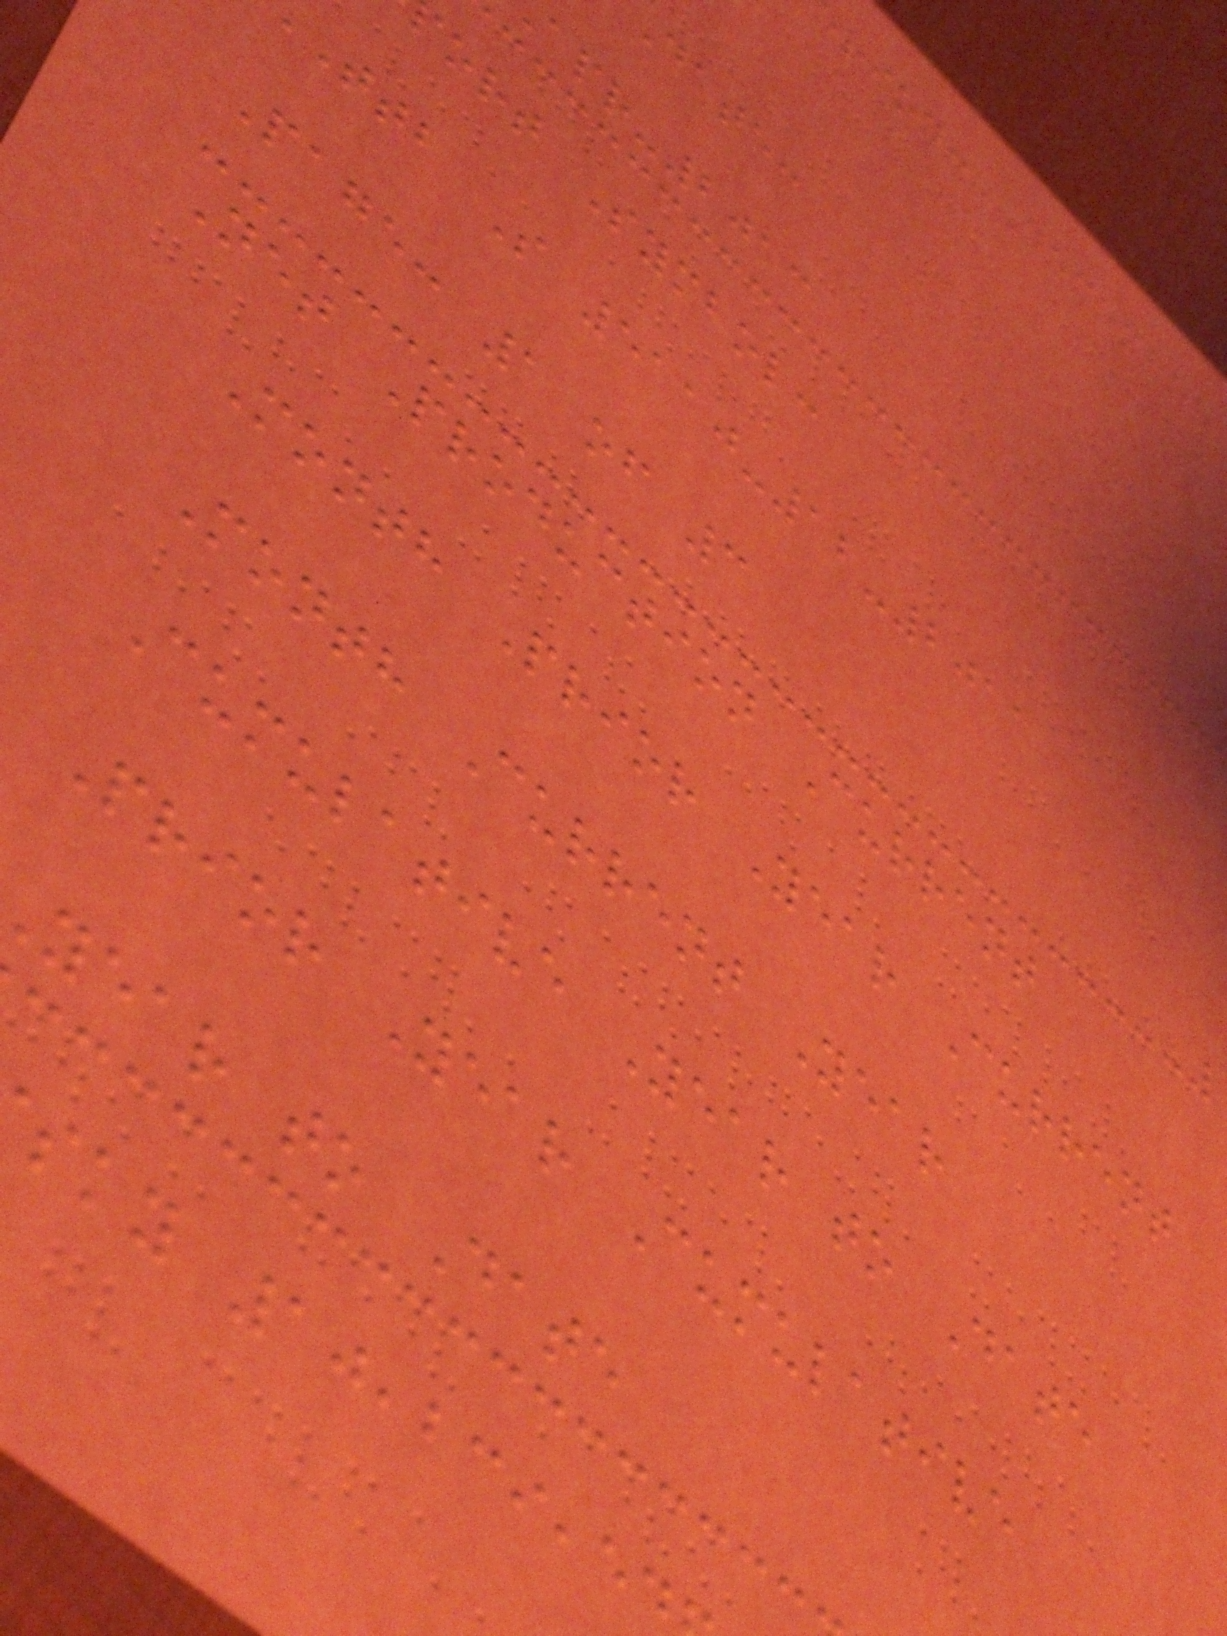riod: December
date:
apr-2013
ort Symbol:
ttb S 5110-12-2011
Page: 1 of 3
Net Production Current
Month Prior Year Current
Month Current Year
Cumulative Year to Date
Prior Year Cumulative
year to Date
sky 10,239,5
